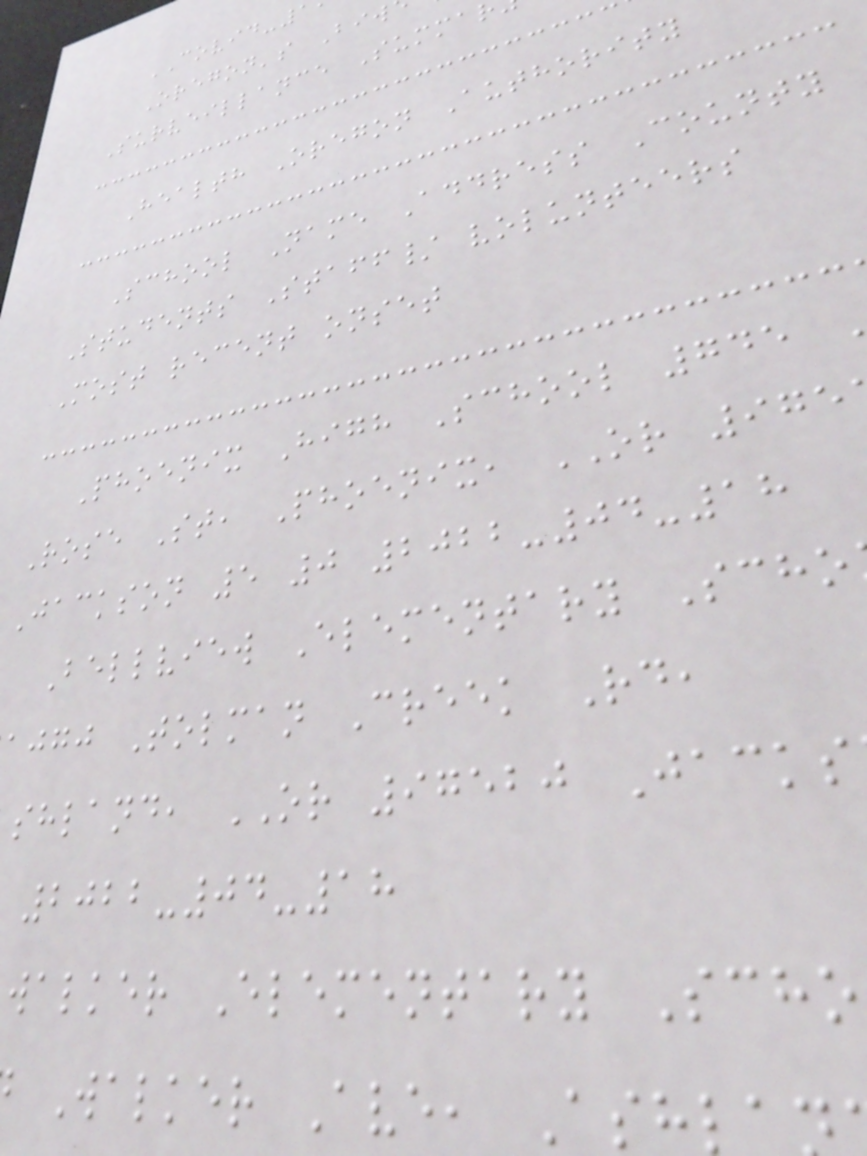COVID-1
Oregon's Biw
Surveillance Summa
Health Oregon Authority
School Name Address County
Students Staff/ volunteers
Most recent onset
Phoenix High School 745
Rose St, Phoenix, OR 975
Jackson 5 0 2022-04-18
Bellview Elementary Scho
ajgj Tolman Creek Rd,
shland, OR 97520 Jacks
2022-04-18
walker Elementary Scho
Walker Ave, Ash
